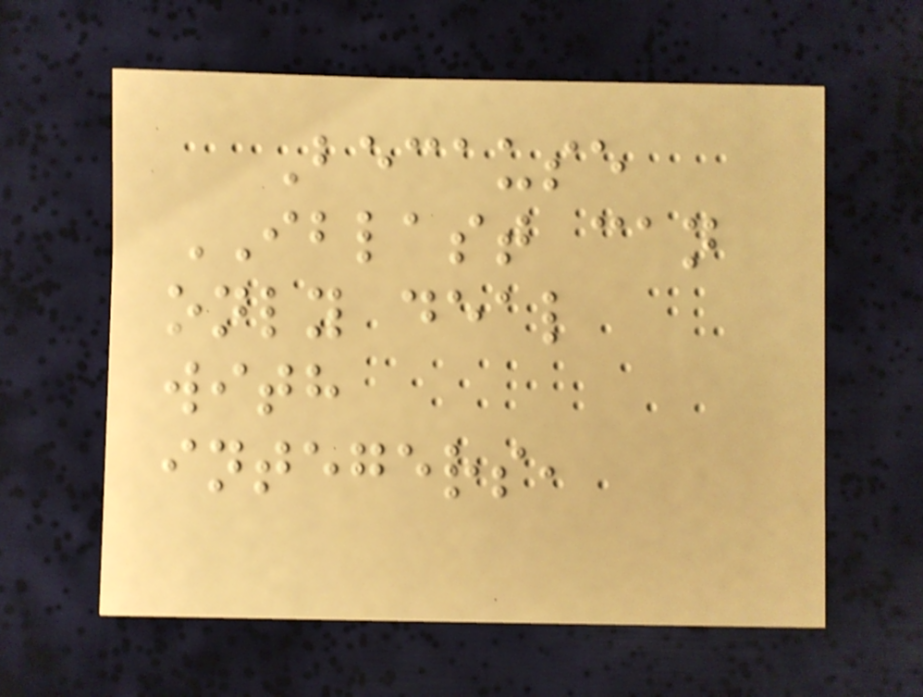Because
IBLAST can
only deal
with
integers,
